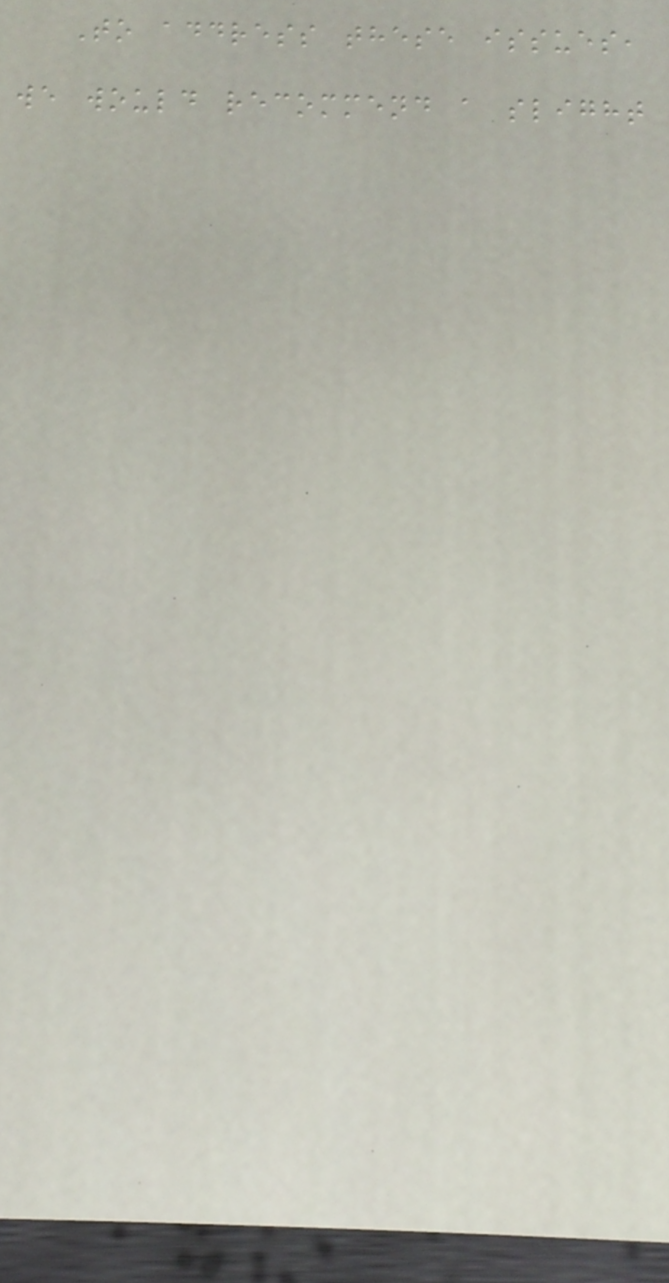To address these issues,
we would recommend a slight
